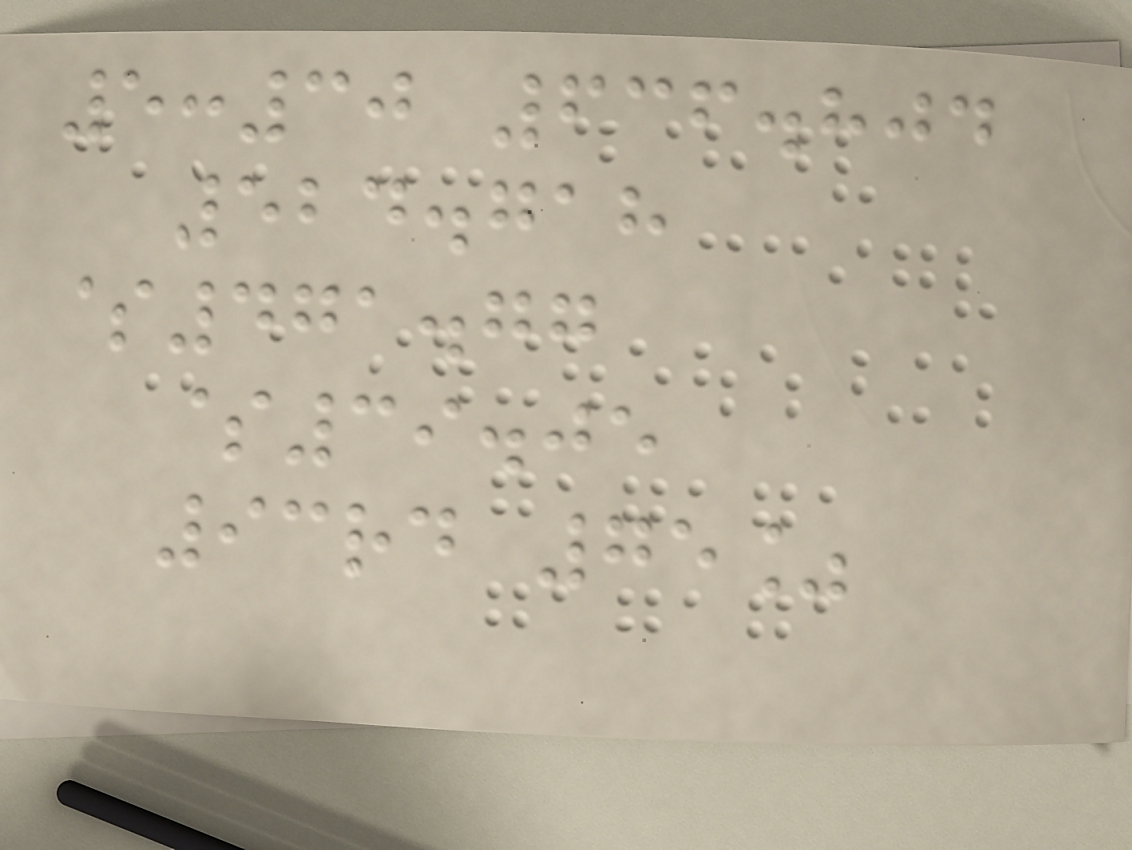5:30 636.804
524.718
$471.77
$39.05
93rd 75%
